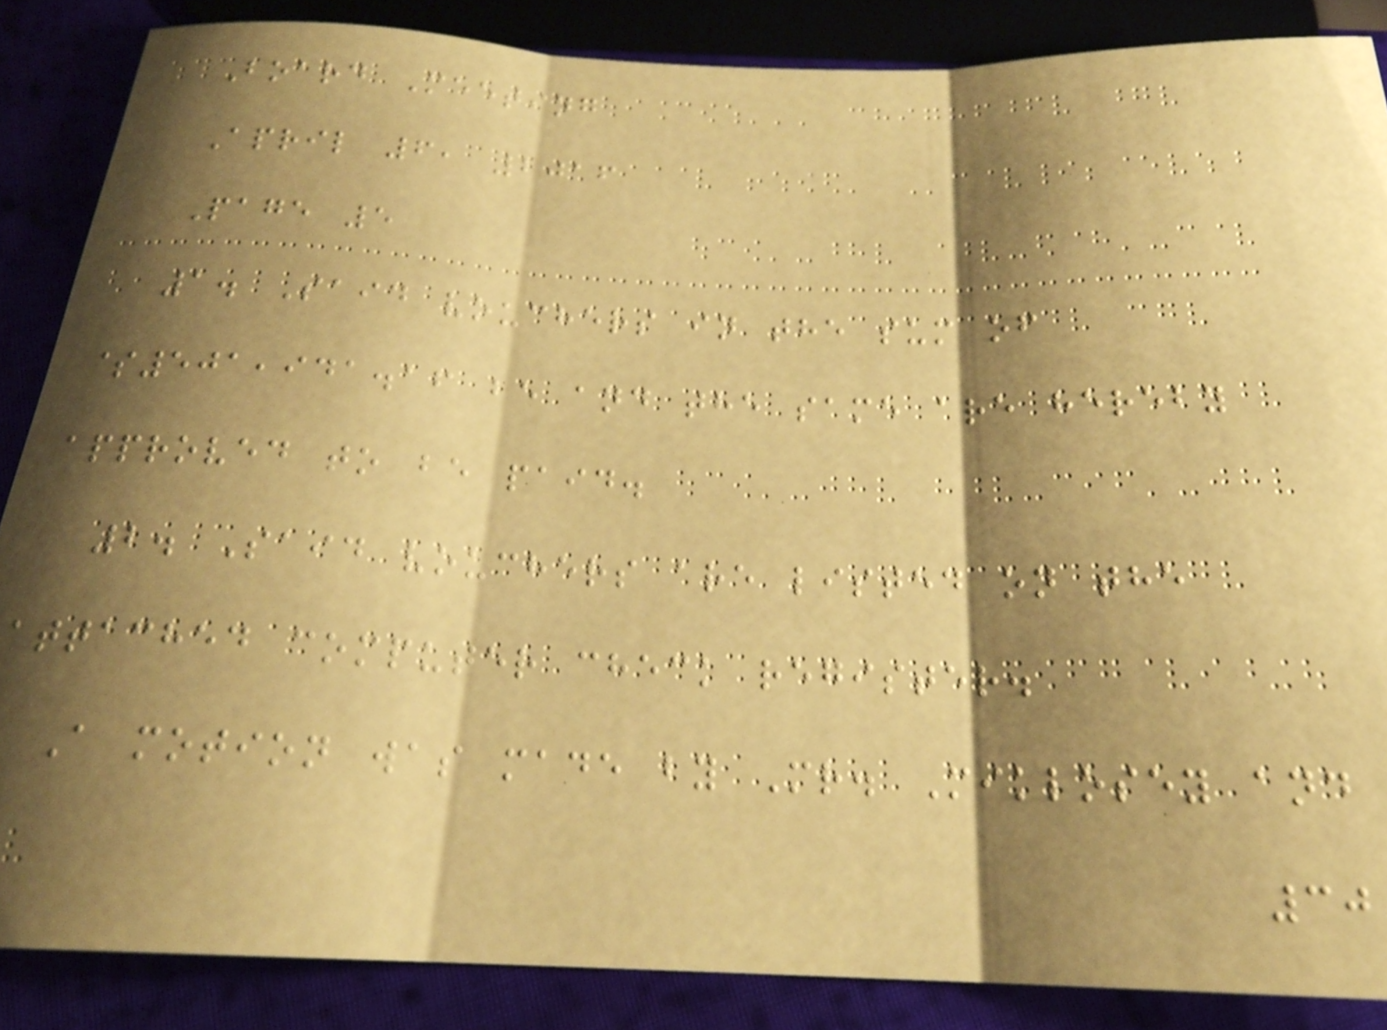Board Meeting
April 6, 2016
Page 5
1. Said vouchers in the sum of
$501,941.16 be and the same are hereby
approved to be paid.
2. Said vouchers are listed on the
attached computer check register.
A motion was made by Mr. Miklosey and
30
